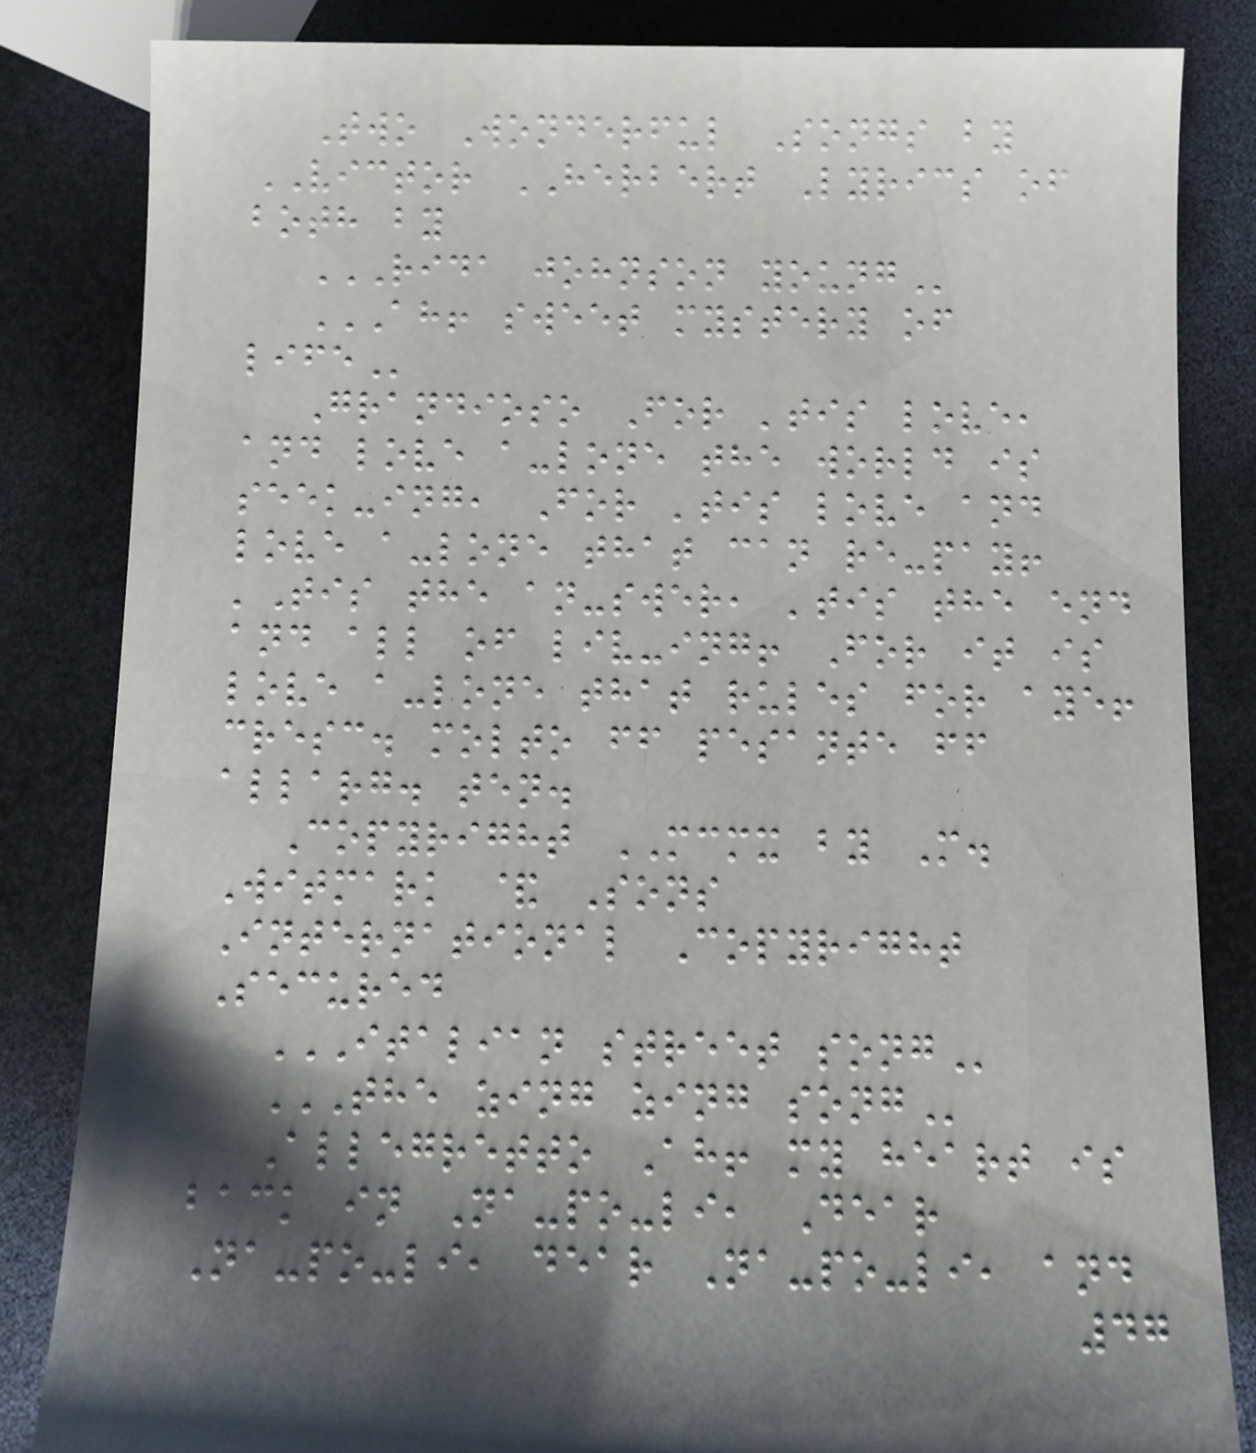Two Wonderful Songs by
VICTOR HERBERT Lyrics of
both by
RIDA JOHNSON YOUNG
AH! SWEET MYSTERY OF
LIFE
Grandioso For 'tis love,
and love a-lone the world is
seek-ing, For 'tis love and
love a-lone that can re-pay!
'Tis the an-swer, 'tis the end
and all of liv-ing! For it is
love a-lone that rules for aye!
cresc. molto ff pesante ff
allarg. ten.
Copyright MCMX by M.
Witmark & Sons
International Copyright
Secured
ITALIAN STREET SONG
THE ZING ZING SONG
Allegretto Ah! my heart is
back in Na-po-li, Dear
Na-po-li, dear Na-po-li, and
47
